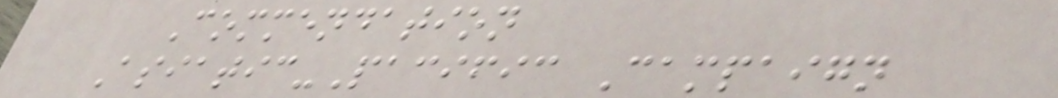Commendation
Asiatic-Pacific Campaign
